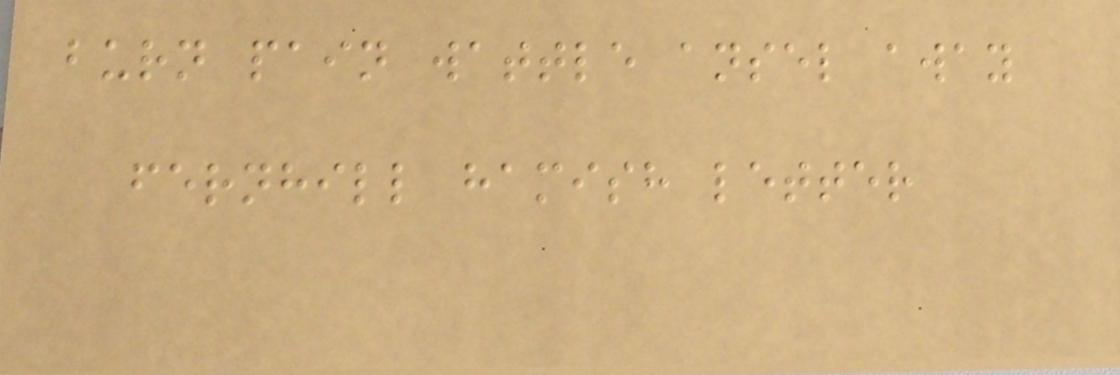burn pain wattle ansel away
fernhill hamish letter
